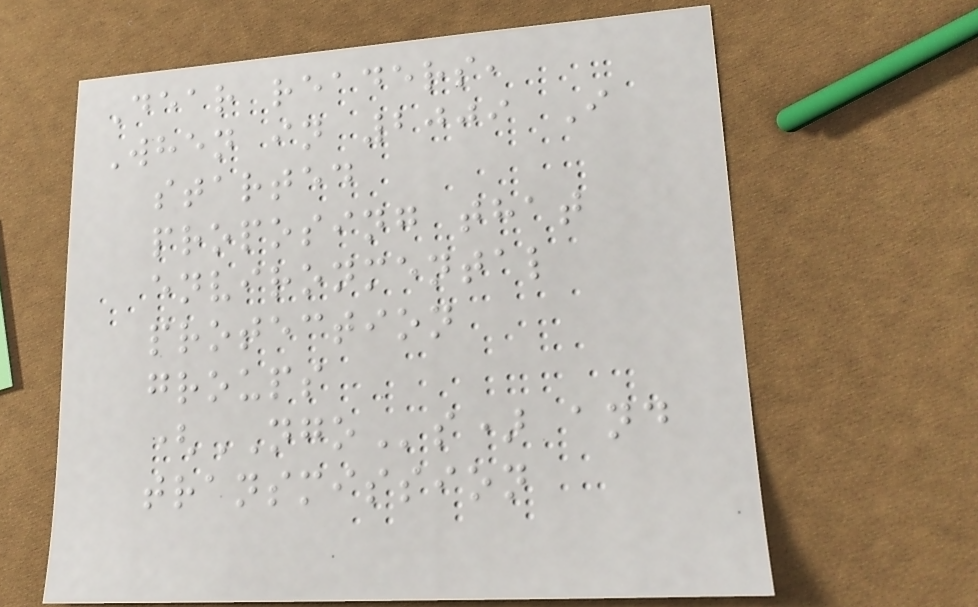Dear readers,
When in 2009 I
started
proposing that
environmental
protection
groups
(NGOs) and
transmission
